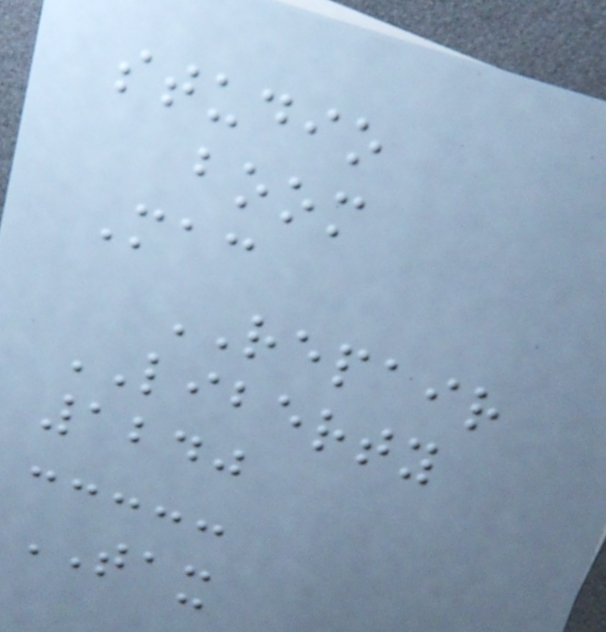studio
boom
Mac
REPAIR
LIBERTY
1240
TAX
